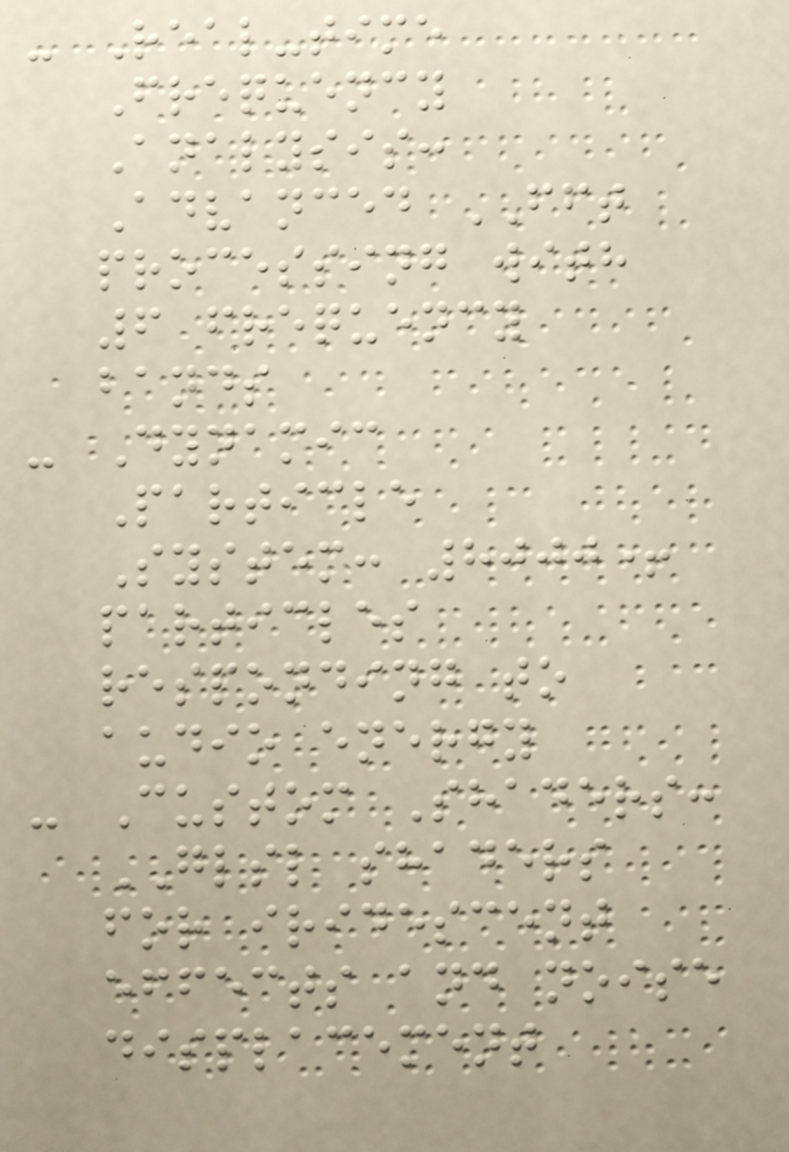- Real-time
Frequency
Analysis:
Advanced FFT
processing with
6 frequency
bands
- Dynamic
Particle
System: 8000+
particles
responding to
audio energy
- Custom Shaders:
GLSL shaders
for iridescent
effects and noise
displacement
